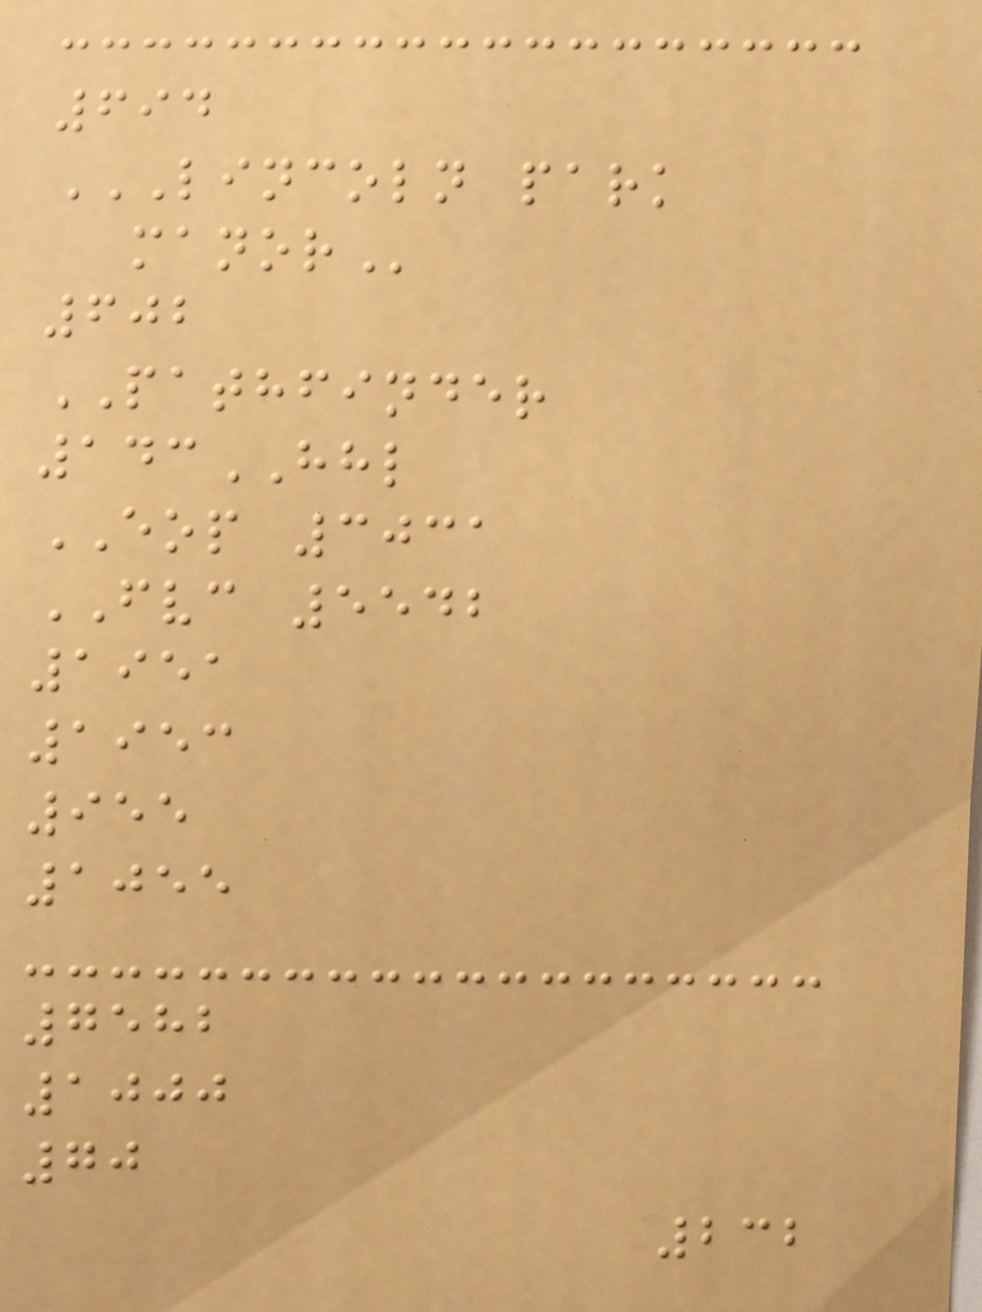694
LINCOLN PARK
MANOR
602
PATHFINDER
143HHL
EOP 3031
FVC 5542
1951
1953
955
1055
7582
1000
70
232
